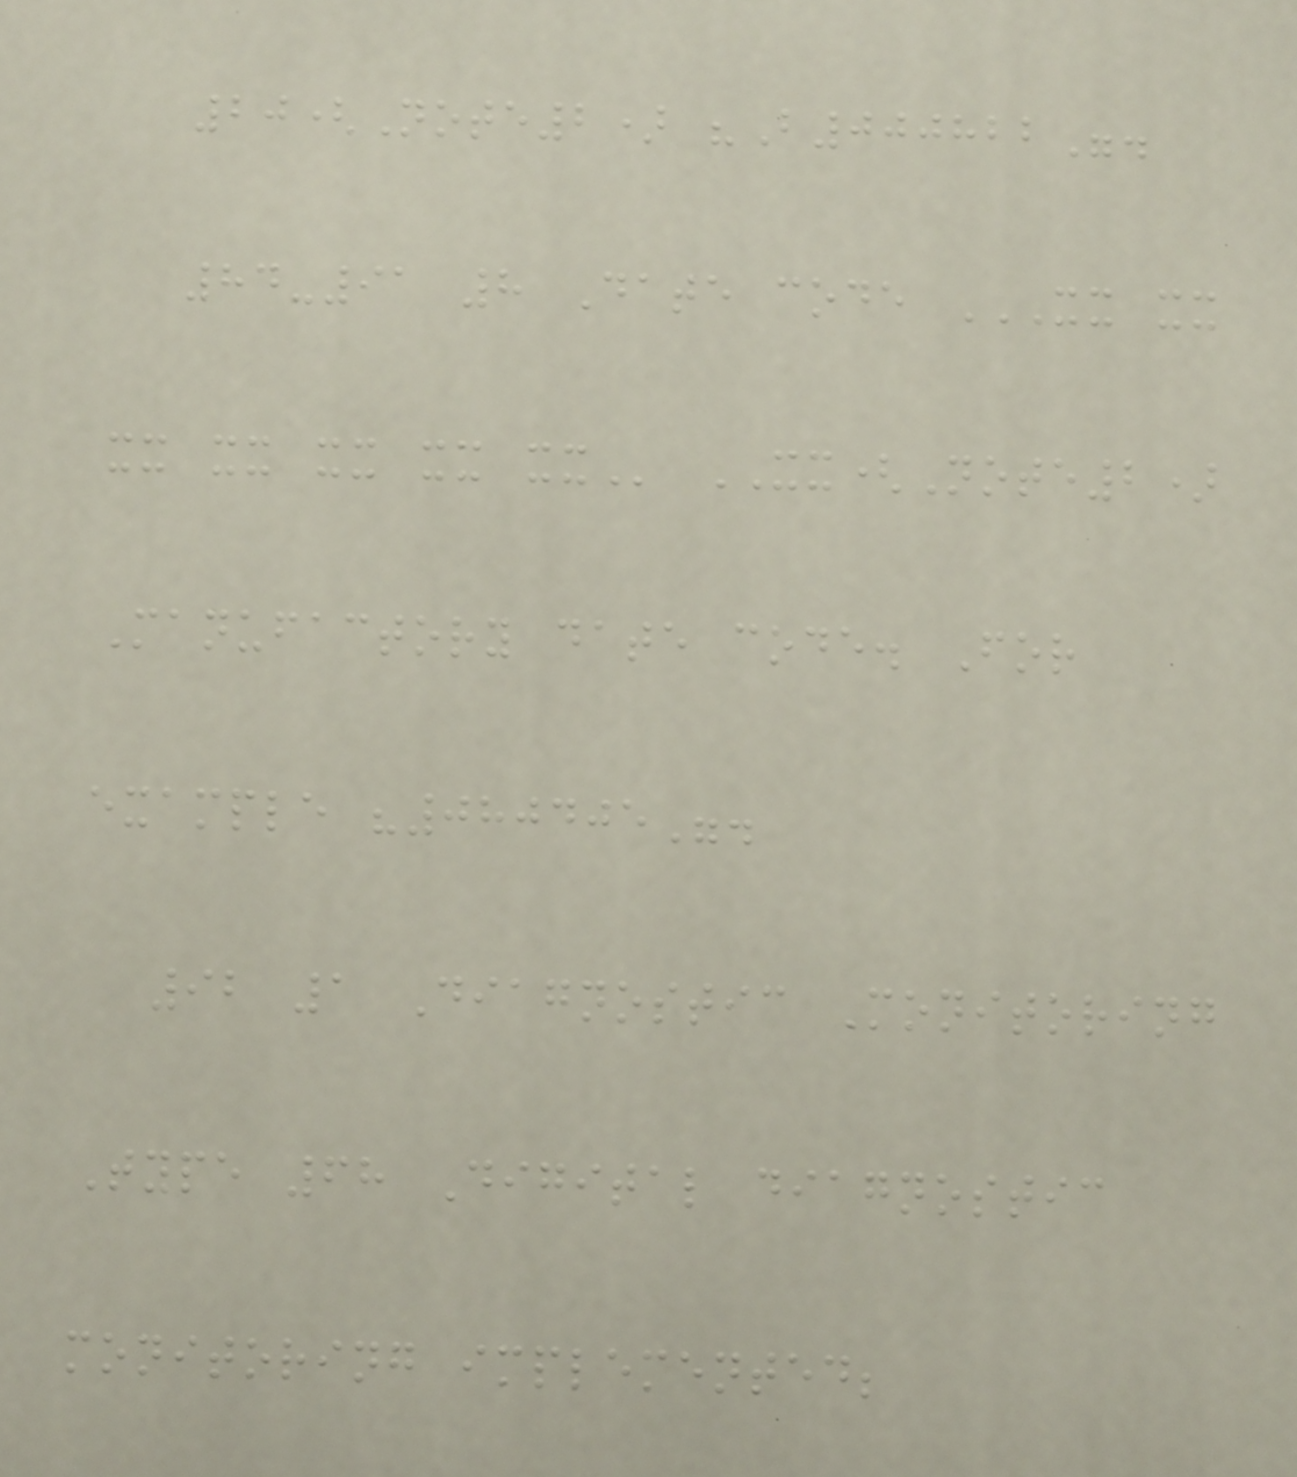20(Note2) "B000822".
84-91 8 Date code XX XX
XX XX XX XX XX XX(Note2)
Manufactory date code. For
example "080405".
92 1 Diagnostic Monitoring
Type 68 Digital diagnostic
monitoring implemented;
